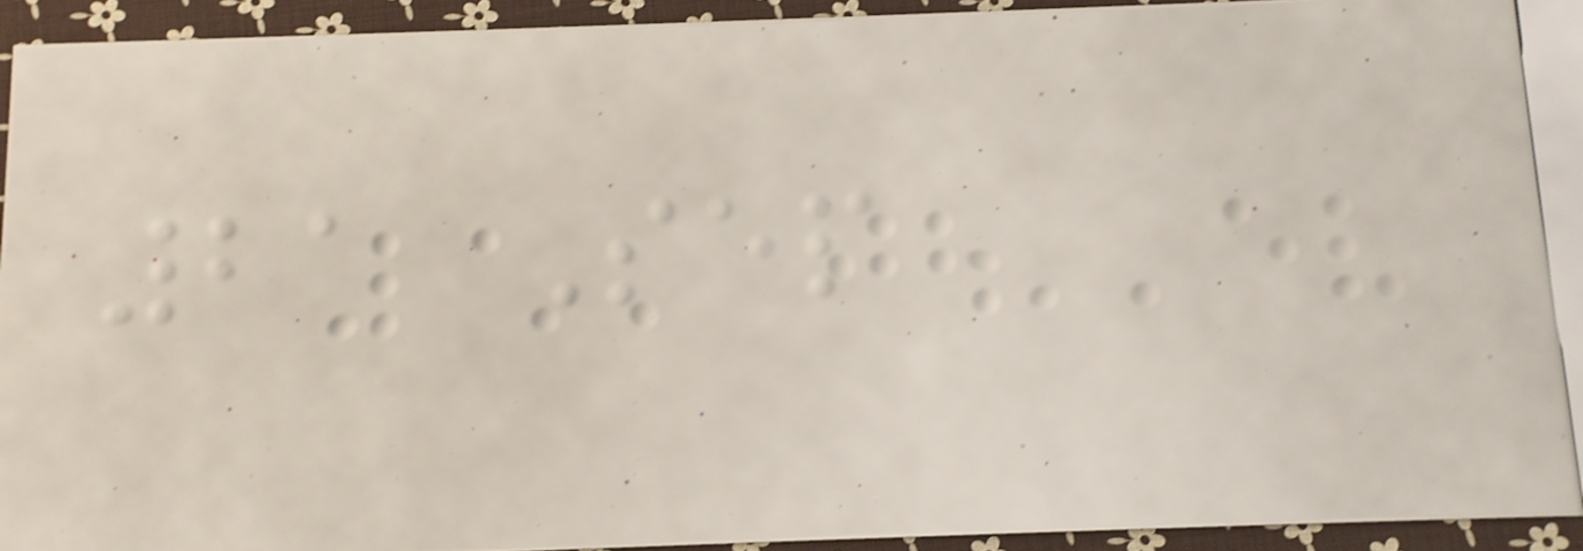21 Sep
